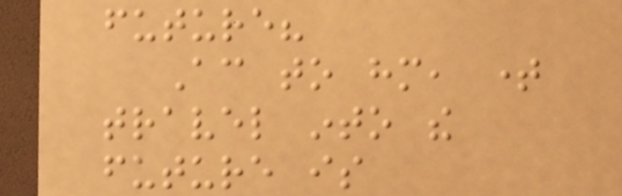future?
According to him, time
travel into the
future is
